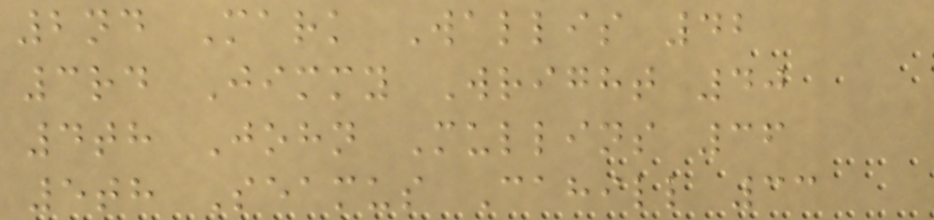2nd Mark Wallis 42
3rd Jimmy Wright 40
4th John Mullins 36
5th Seamus Cahill 33
